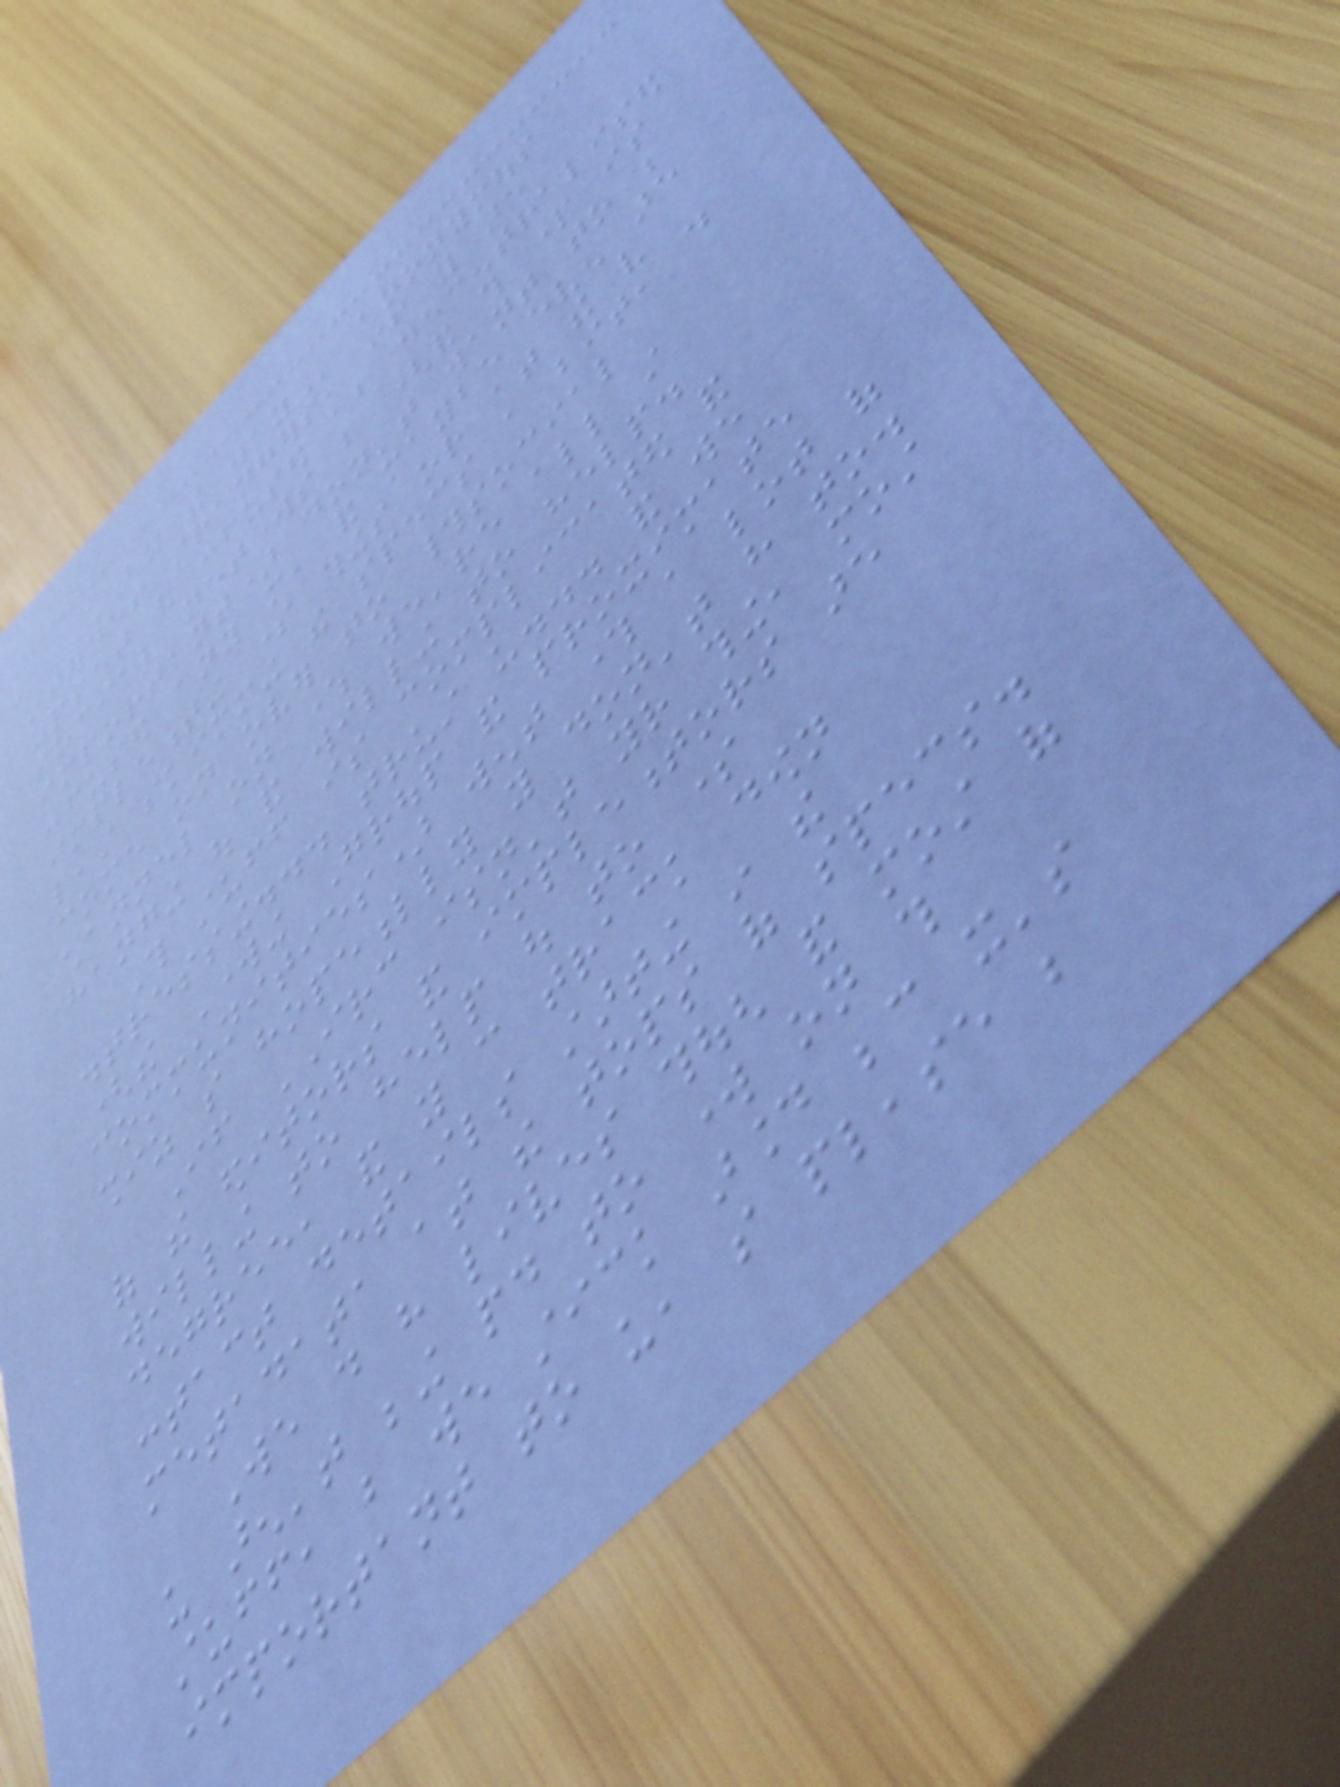BY THE WAY anonymous
internet strangers, if you are
upset and confused about decentralised
social networks but (and this part is
important) don't want to be
confused any more, and maybe even are
implementing some things or at the very
least skimming the specs a bit, do
come on over to #social
channel on where we're all still
hanging out and willing to help.
This stuff is complicated and
distressing... trust us... and we
(the Working Group and proximate
communities) went through a lot of
shiz so hopefully you don't have to.
If IRC isn't your thing, most
of the editors and implementors are
willing to help out to some
degree, and you can track down
contact details starting in the
metadata at the tops of specs.
We do have lives though and most of
us aren't being paid to work on this
stuff, but we stick around because it's
important to us, so please be
